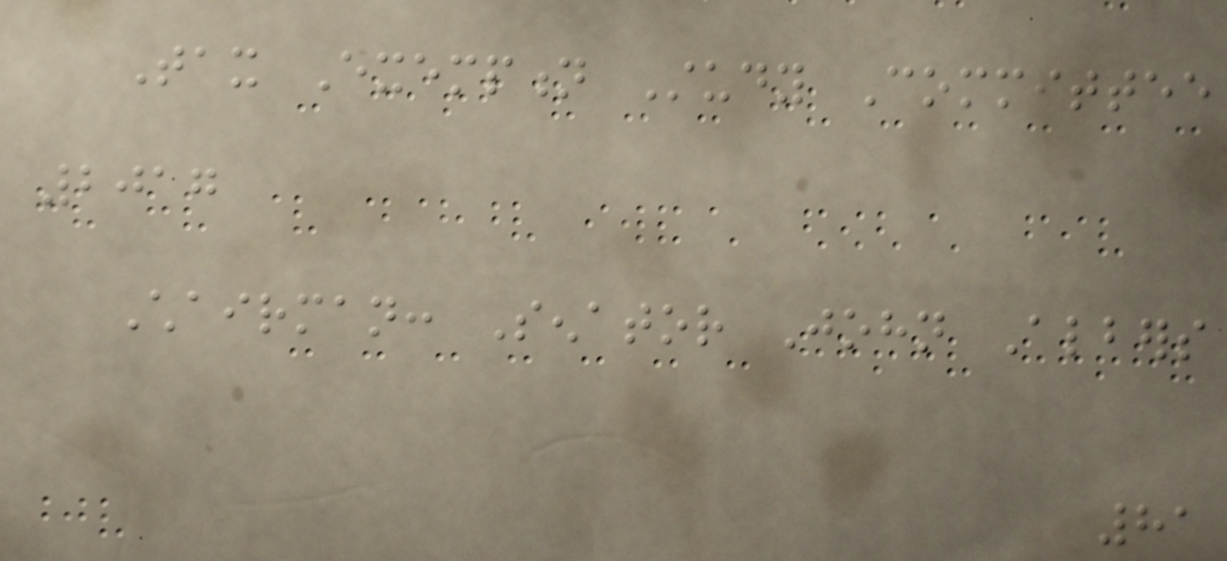Tax Exemption Study Committee
2017
Chairman: Senator John Albers
81
